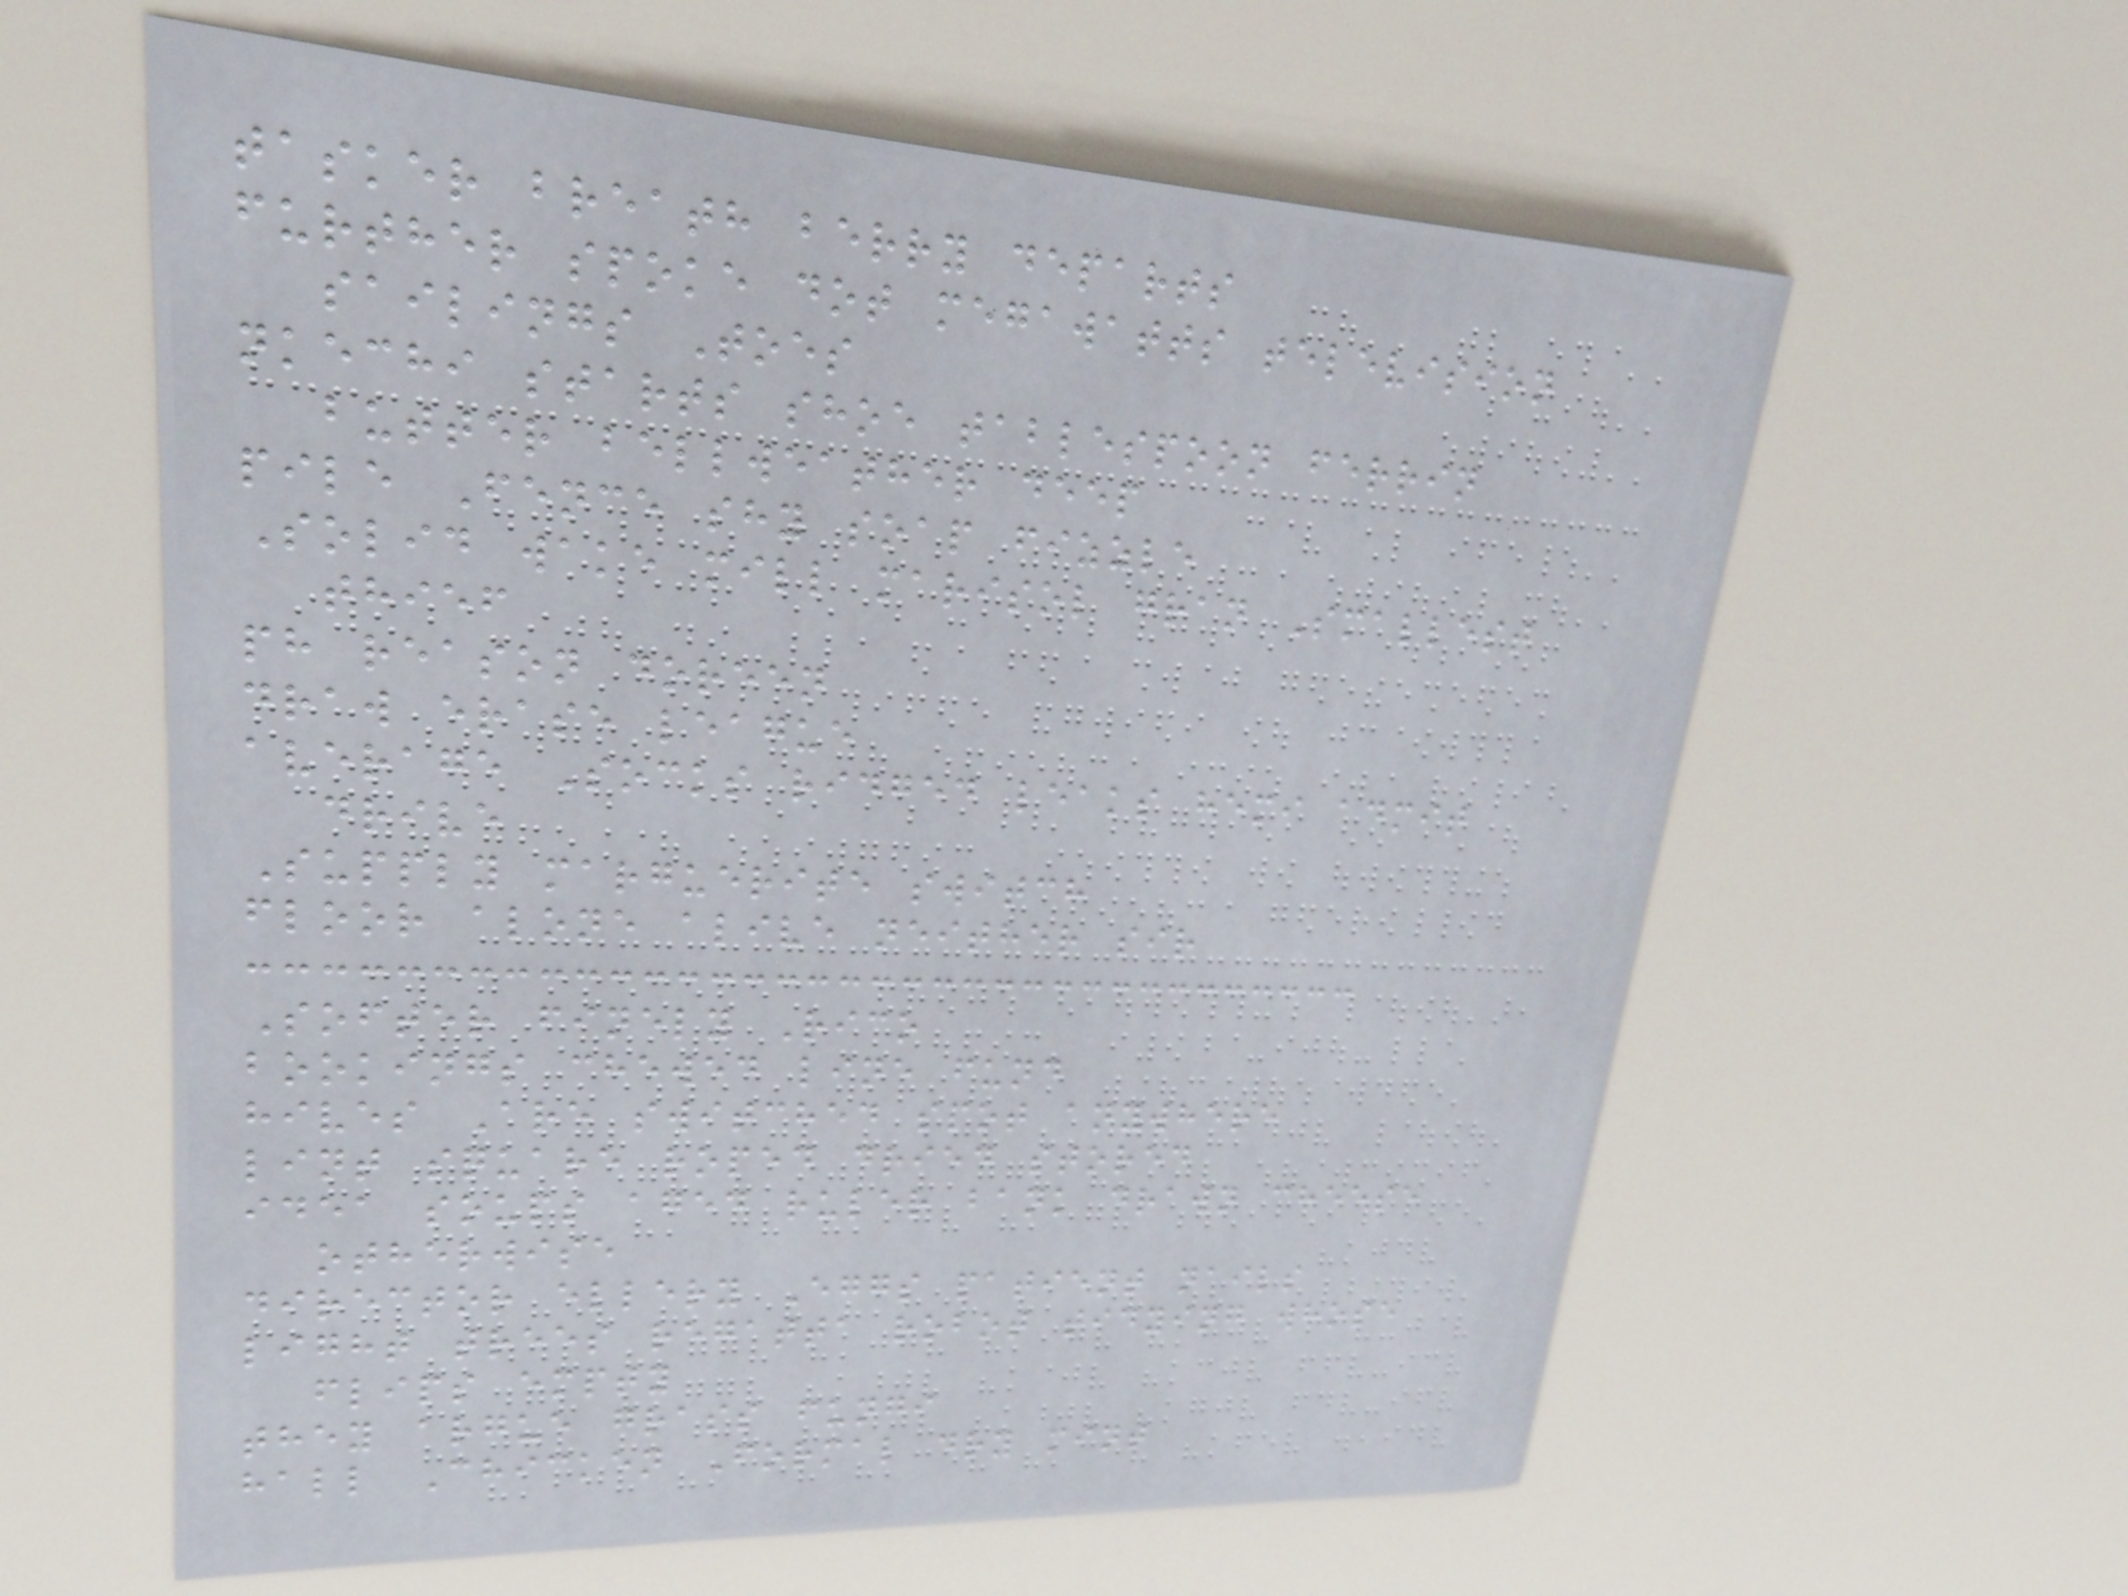tasker breath berry departs
further spoke dot megawatts television
sailings Toes
nkechi starts shoe tablespoon ferrin
butter bellweather deep
pile Fence shy soap fizzle
Solid wake mill marisol gran Smallest
thief
ph reason doreen
draw erase league
average Socks ridged leaks hemi admit
drive
Supply marguerite switch
floor alone alive neither sir
Softer finely Rico
bookings chewed line fund
hives Are switched spot anywhere
lint square roped dried stored
idea soups aged ruler bank drawn cheese
otherwise
director ellery Eggs patient nails
light trees regatta robot tidying whose
flips empty
they argue grass fungi
hall Chicken Formal dry mint
